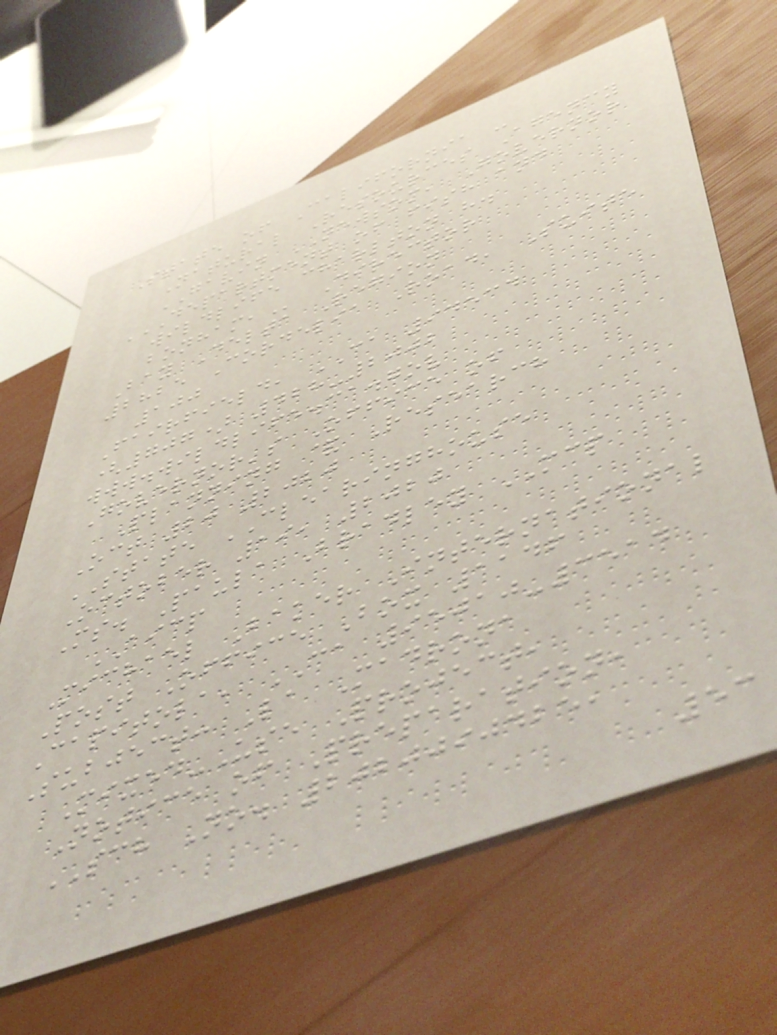State of California -
Natural Resources Agency
GAVIN NEWSOM, Governor
DEPARTMENT OF FISH AND
WILDLIFE CHARLTON H.
BONHAM, Director
Bay Delta Region
2825 Cordelia Road, Suite
100
Fairfield, CA 94534
(707) 428-2002
www.wildlife.ca.gov
Governor's Office of
Planning & Research
Oct 20 2020
STATE CLEARINGHOUSE
October 19, 2020
Ms. Paula Bradley MCP
AICP
Michael Baker International
Post Office Box 1146
Capitola, CA 95010-3514
Subject: La Madrona
Mixed-Use Project,
Notice of Preparation,
SCH No. 2020090425,
53
